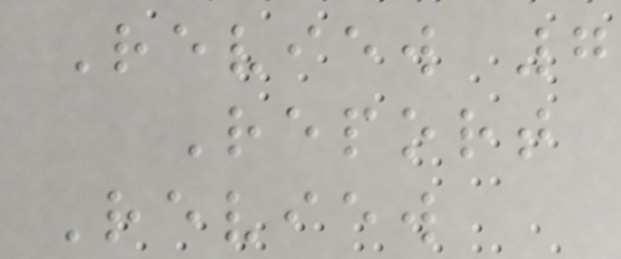Review 7
Report
Review
